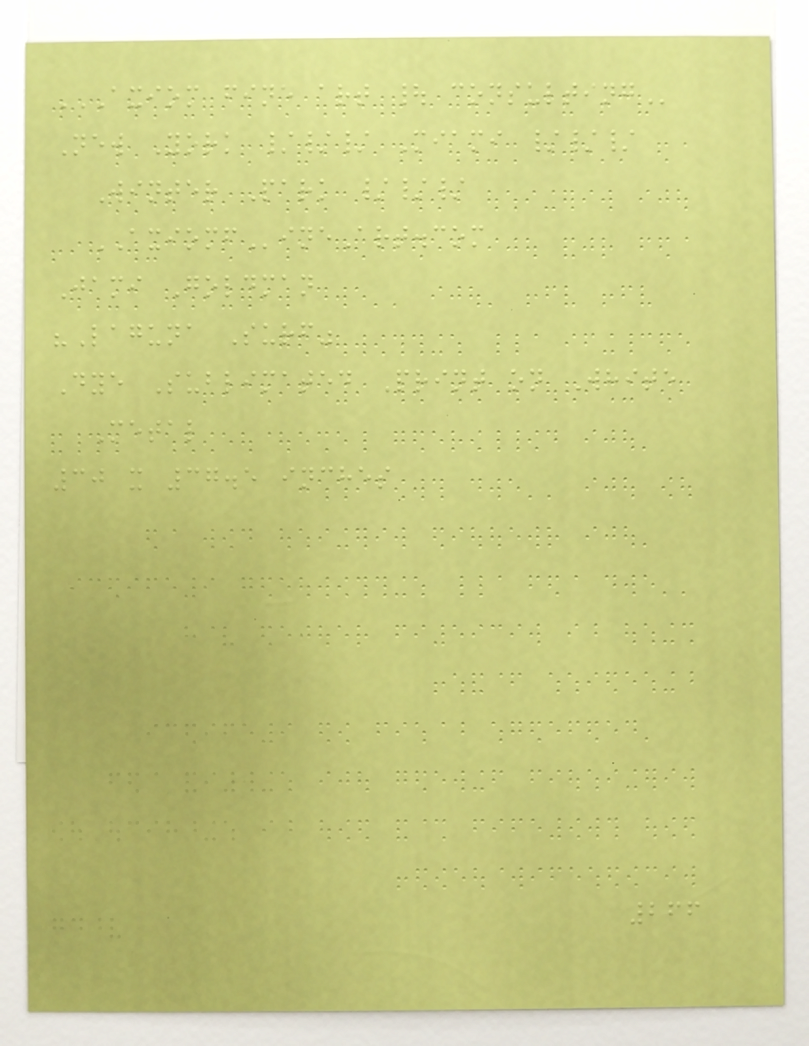AXIOM FINE ART | CONSULTING
New York /// Miami ///
Winter Park ///
AXIOMFineArt.com
Jami Goldman
"Laguna Surf"
Dye Sublimated Print on White
Metal
30 x 37.5 inches
266
